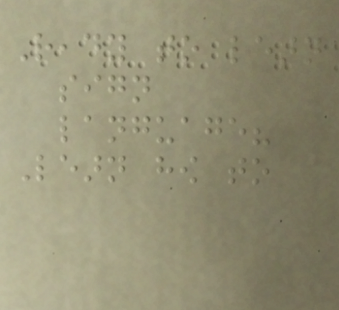Ready to learn
sign
language?
Learn how to
